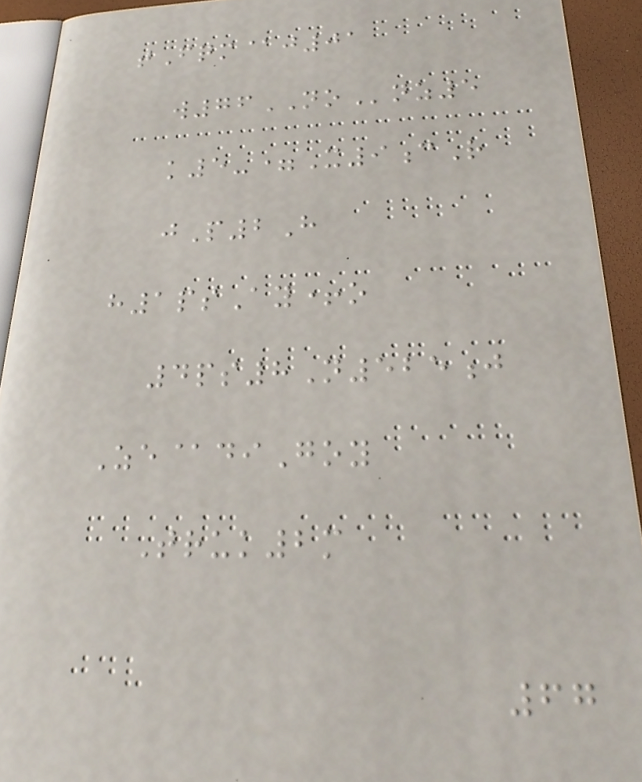tFqm@j01
w76NOnz5
k5-=X9cR
jP2H
h1psAy+o
4ps8N525j
Ze@diGoy
Truk2m
67
